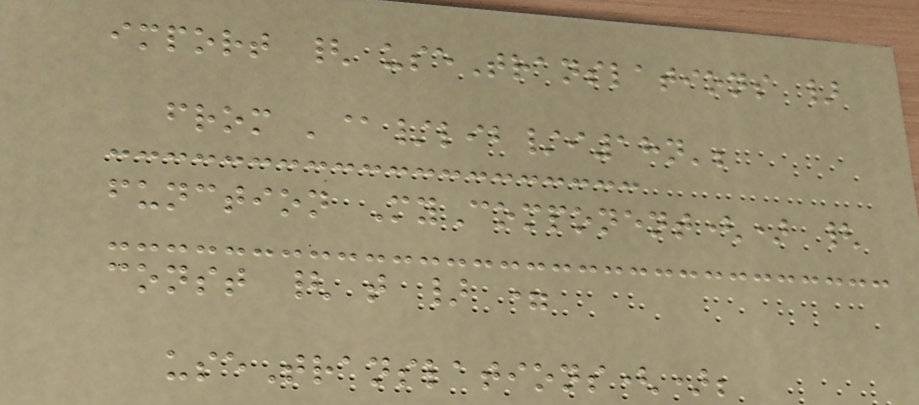import { useTranslations }
from '@/lib/i18n';
function MyComponent() {
const { t } =
useTranslations();
